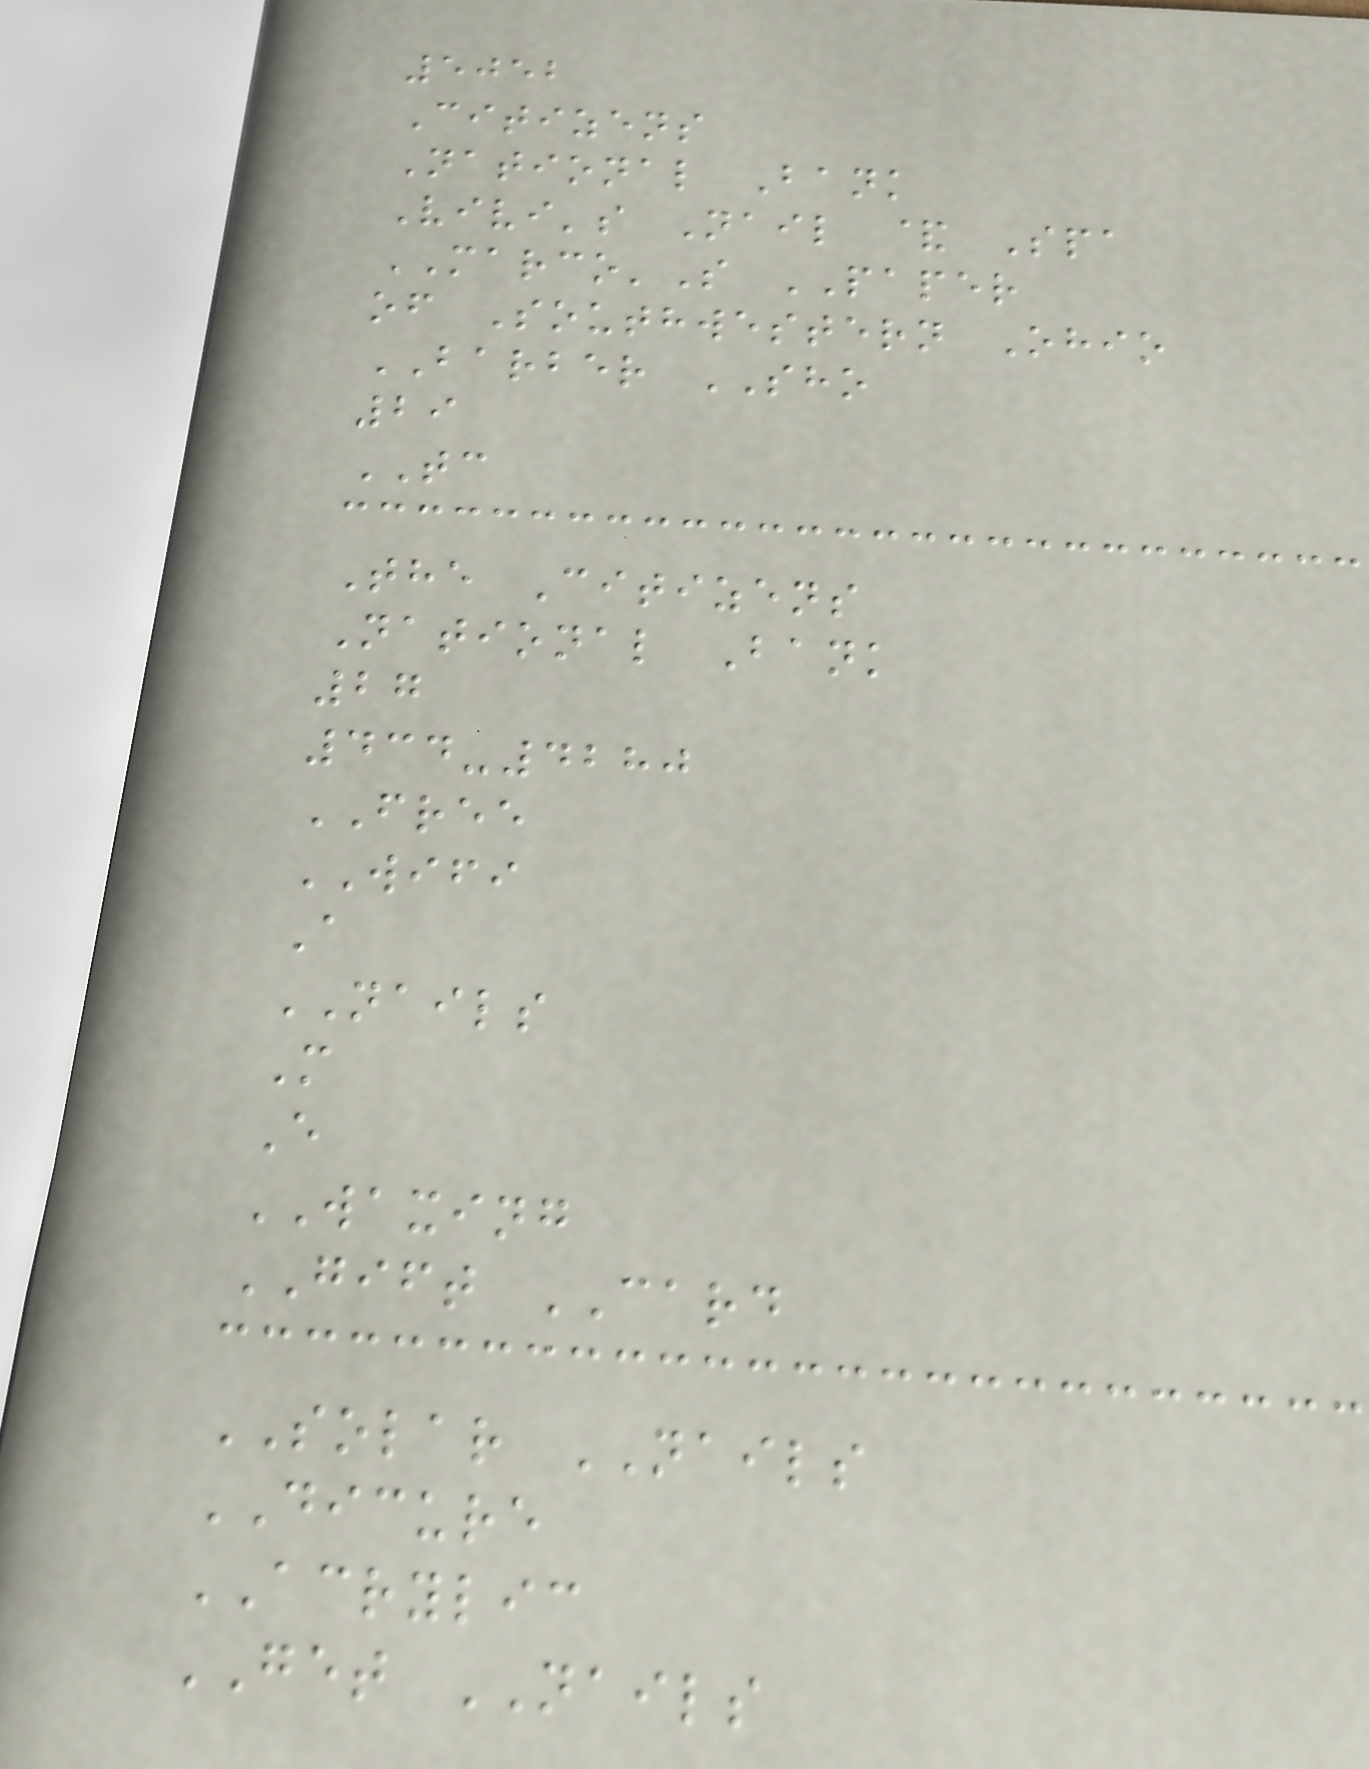5052
Citizens
National Bank
Vivi's Nail & Spa
MARCO'S PAPER
of Southwestern Ohio
BARBER SHO
29
TC
The Citizens
National Bank
27
434-4280
FREE
WIFI
A
NAILS
M
E
WAXING
GIFT CARD
SOLAR NAILS
DICURE
ACRYLIC
GET NAILS
